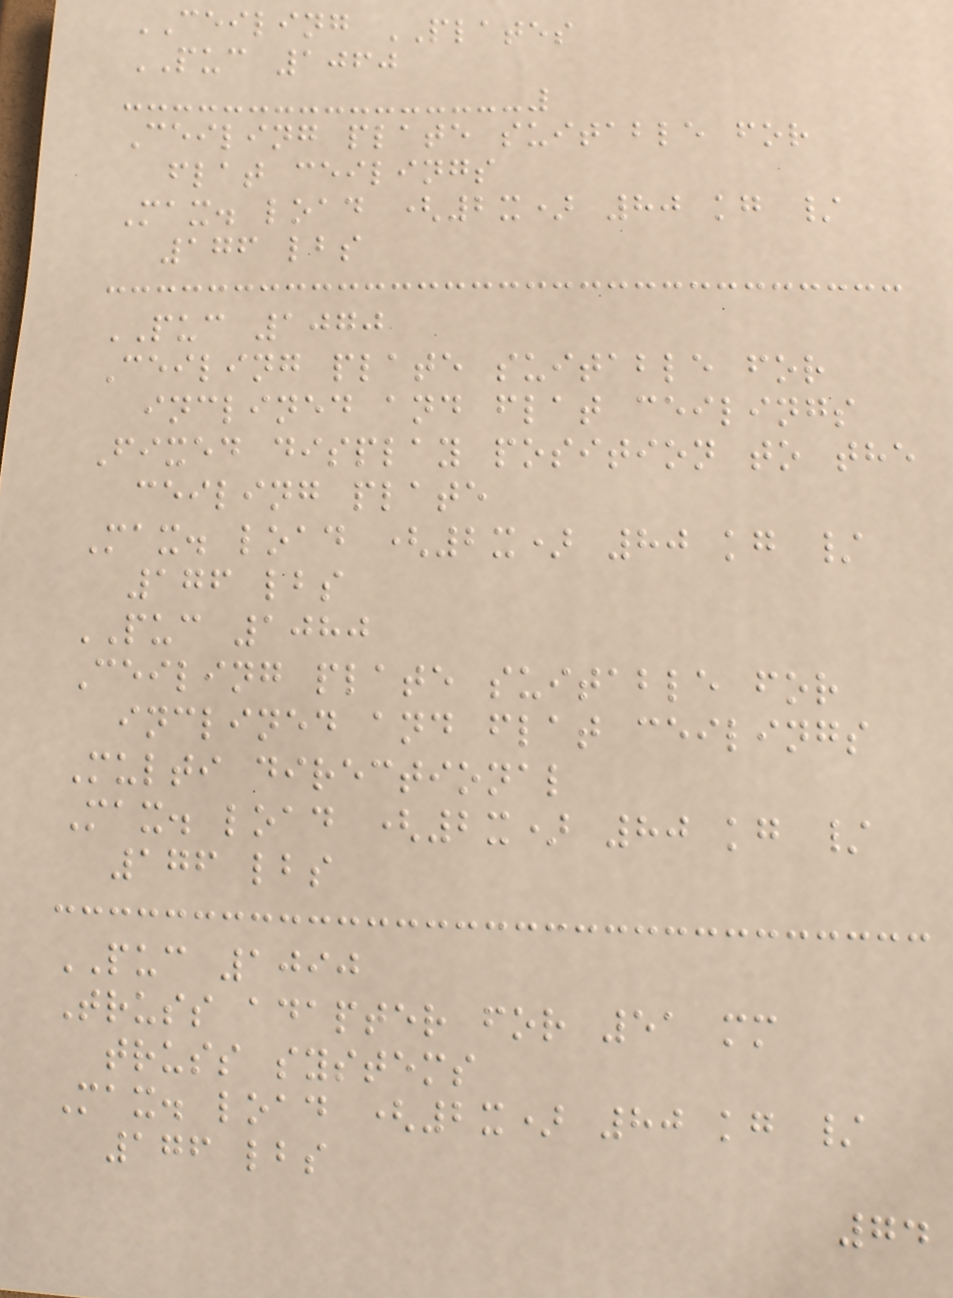CEILING PLATES
PUC 1060
Ceiling plate suitable for
flat ceilings
Max. load (2x) 80 kg /
176 lbs
PUC 1070
Ceiling plate suitable for
inclined and flat ceilings
Fixed display position to the
ceiling plate
Max. load (2x) 80 kg /
176 lbs
PUC 1080
Ceiling plate suitable for
inclined and flat ceilings
Multi directional
Max. load (2x) 80 kg /
176 lbs
PUC 1090
Truss adapter for 51 mm
truss systems
Max. load (2x) 80 kg /
176 lbs
74
